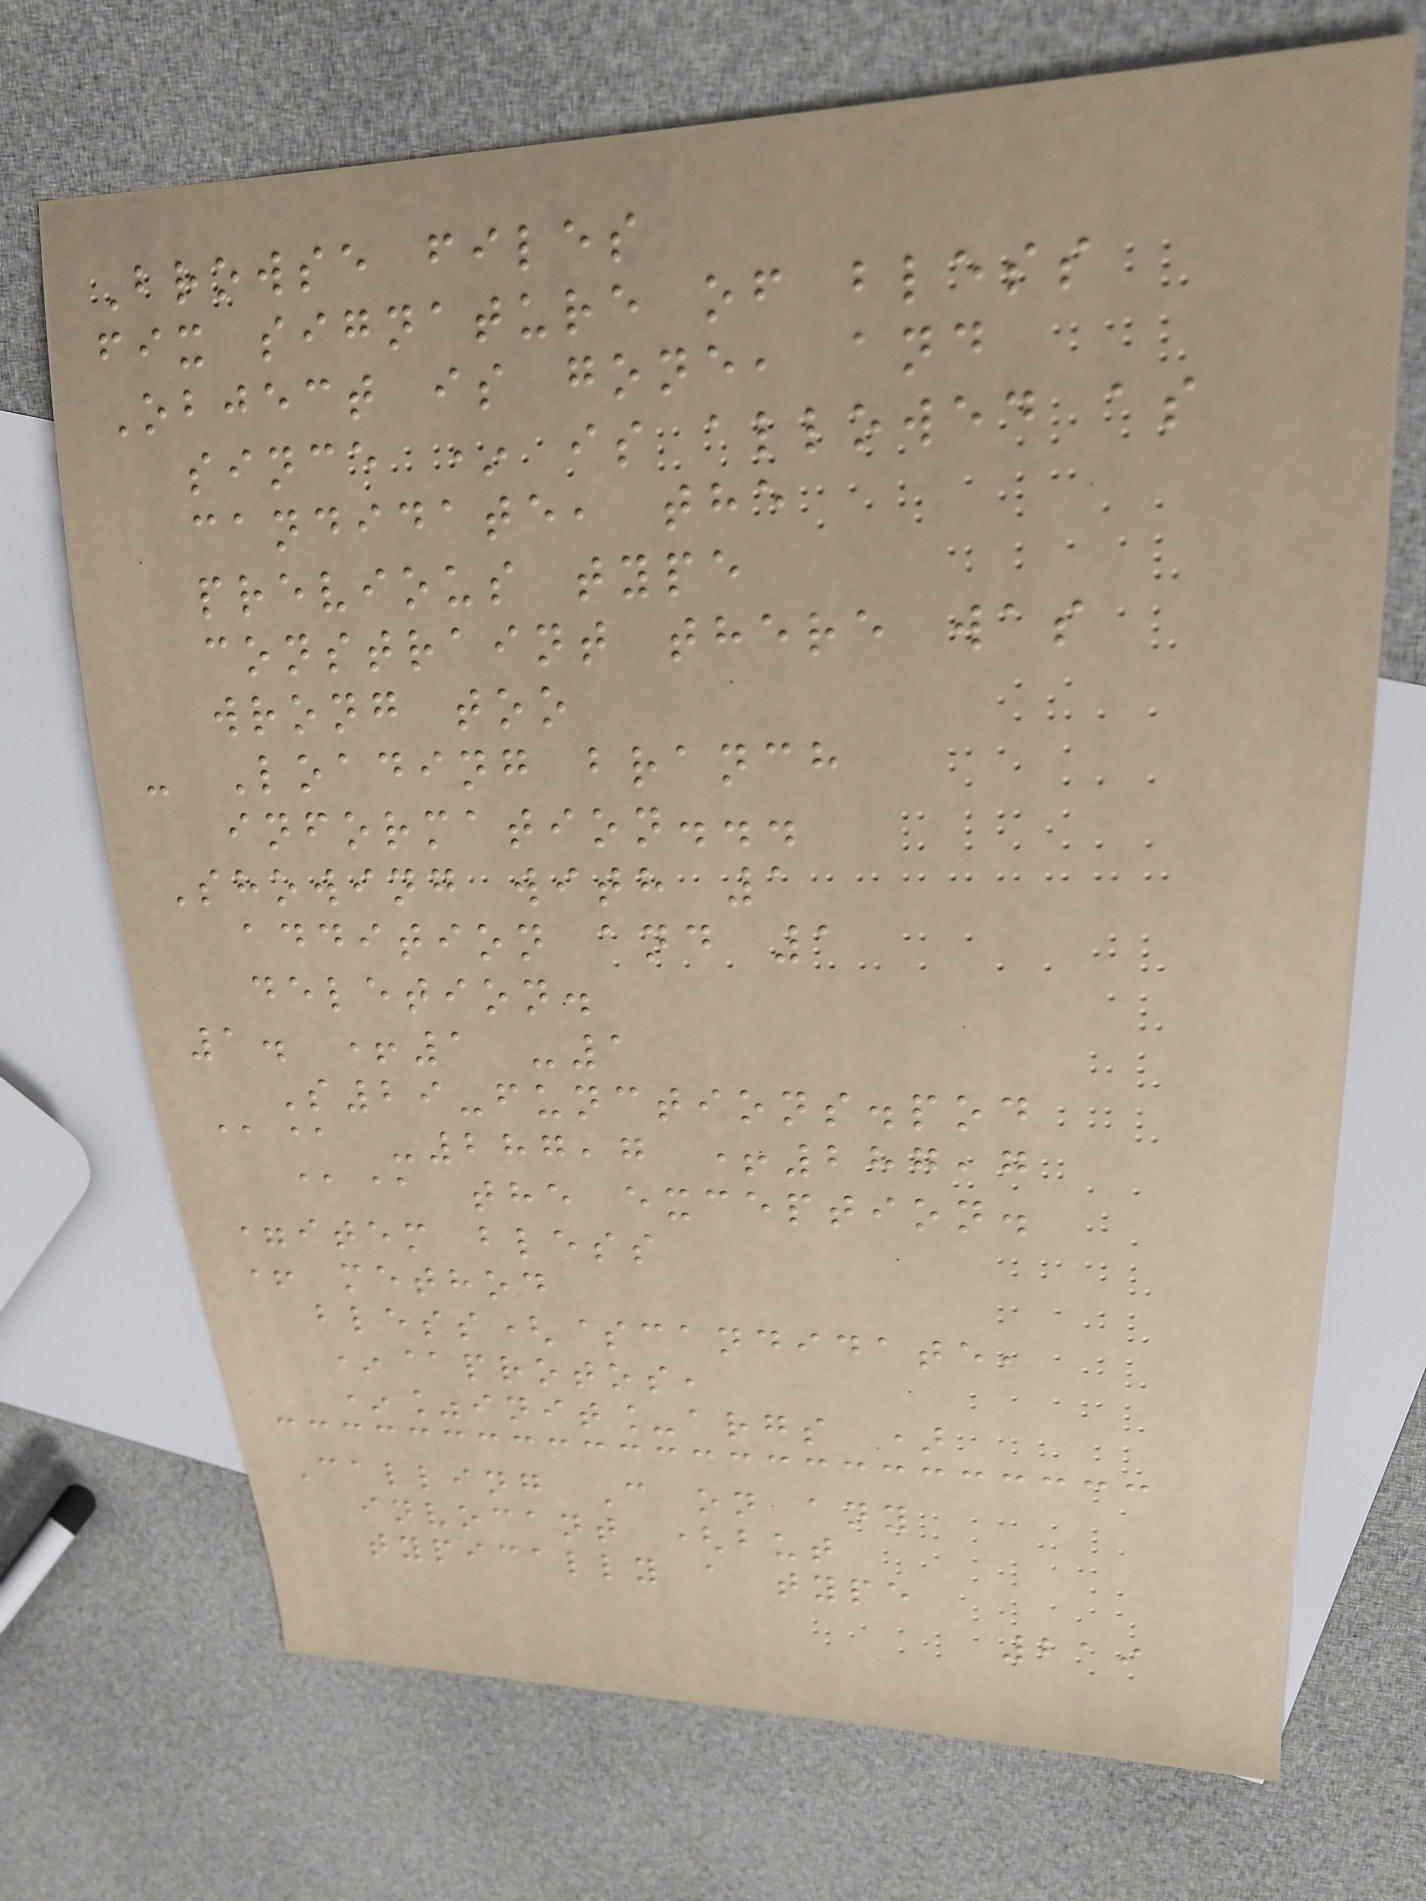Browse files
fix signature of bless
Object is gone, and
since * is allowed as
candidate, the
previous type
constraint there was
wrong too
- Loading branch
information...
Showing with 1
addition and 1
deletion.
1. +1 -1
S29-functions.pod
@@ -287,7 +287,7
@@ the exception.
=item bless
+ method
bless($candidate,
*@protos,
*%init_args )
Calling C on any
invocant (but
typically a type
219
